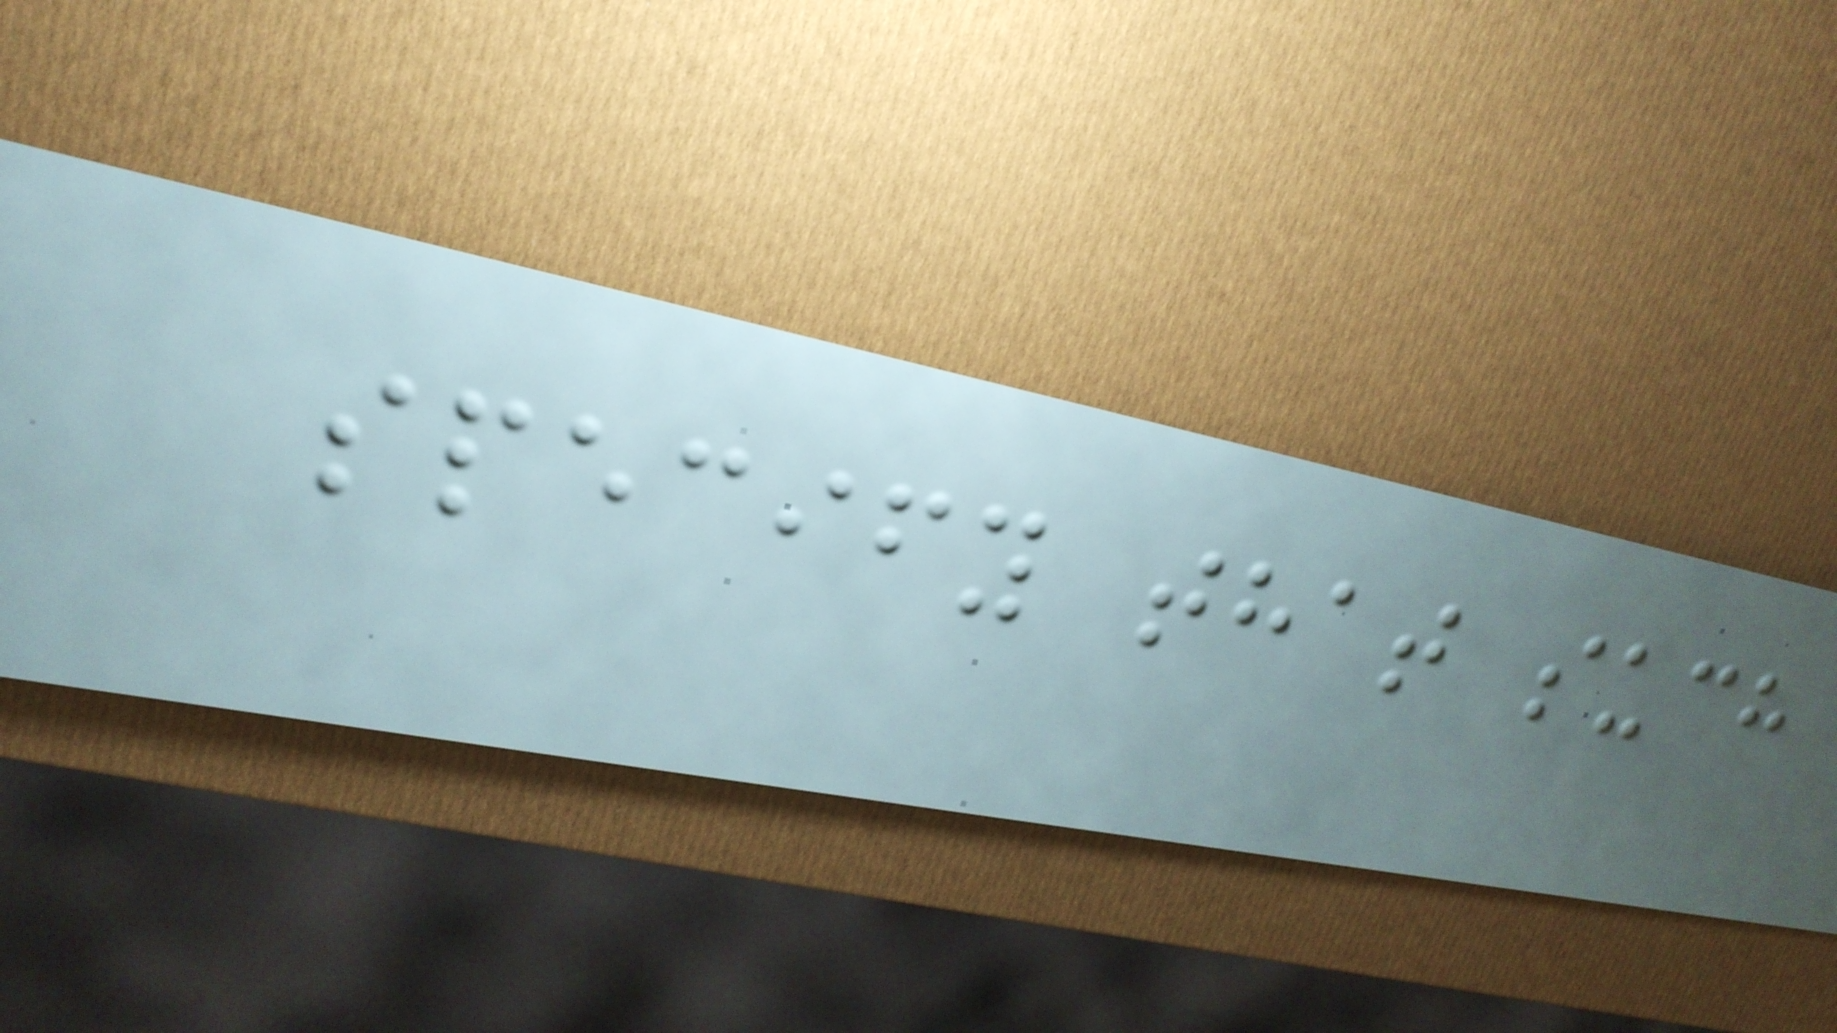specify that such
